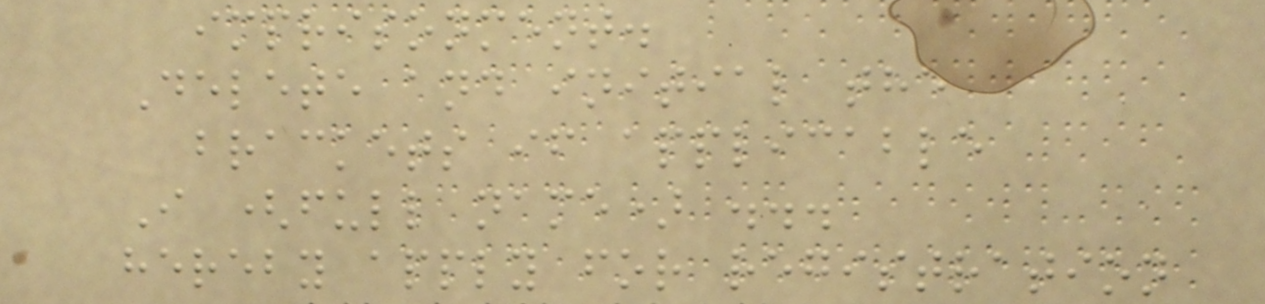imprisonment.
Delete and initial the
brackets if applicable
I (full name) ...
hereby apply for registration
